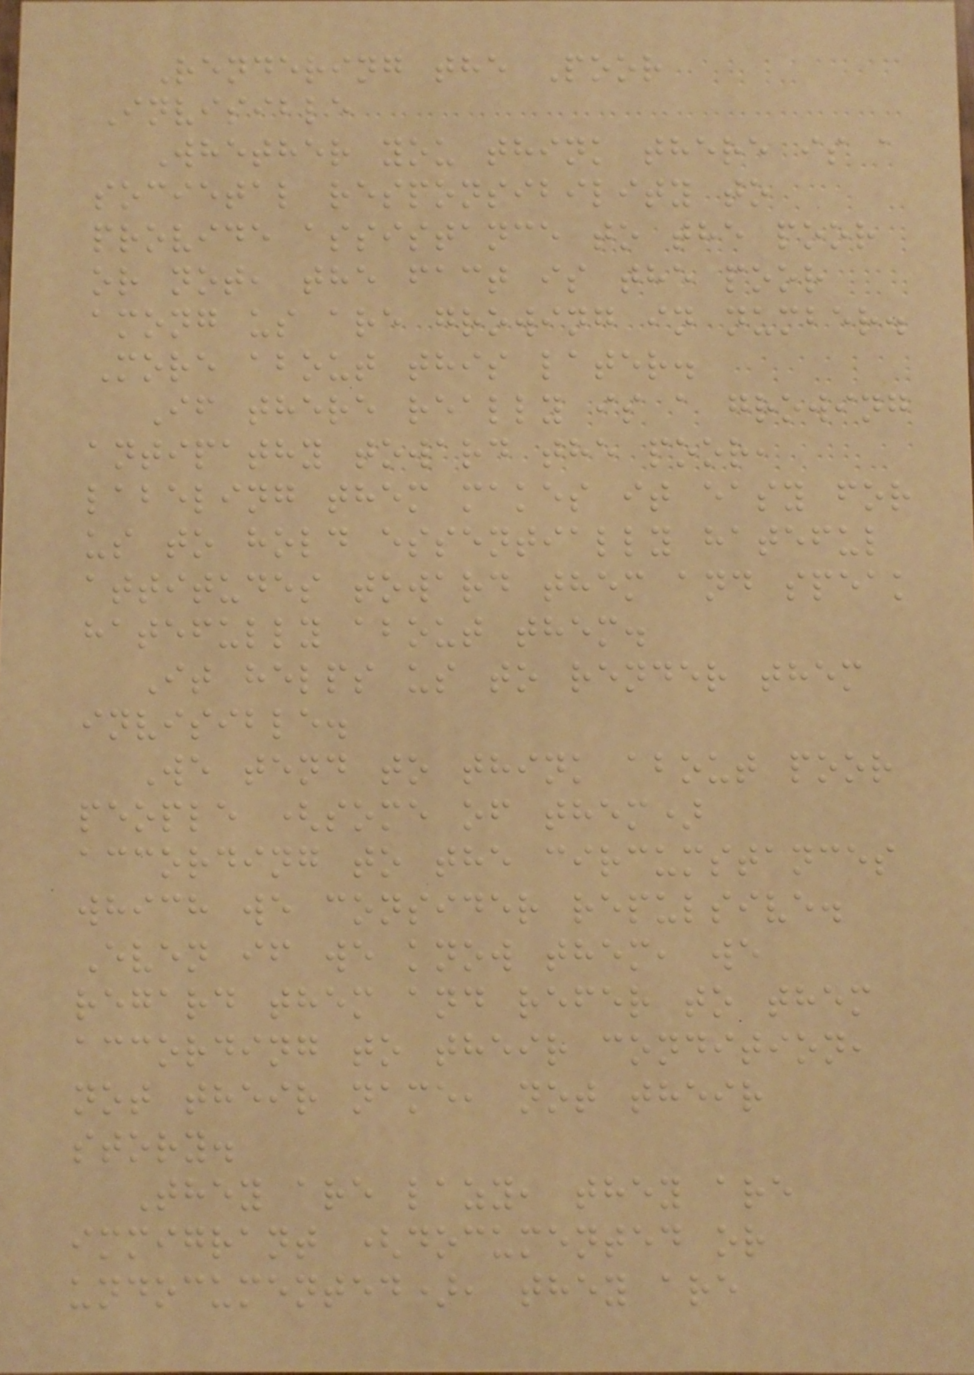Rendering the Poor
Invisible
Whether you think there is a
societal responsibility to
provide assistance to the poor
or not, the fact is the poor
among us are growing in number.
More about this later.
If there really is a growing
antipathy toward the poor,
labeling them makes it easy for
us to hold essentially hateful
attitudes toward them and speak
hatefully about them.
It helps us to render them
invisible.
We tend to think about poor
people (some of them)
according to the circumstances
which we consider repulsive.
Even if we know them, we
regard them and refer to them
according to their condition,
not their name, not their
story.
They are lazy, they are
immigrant (documented or
undocumented), they are
